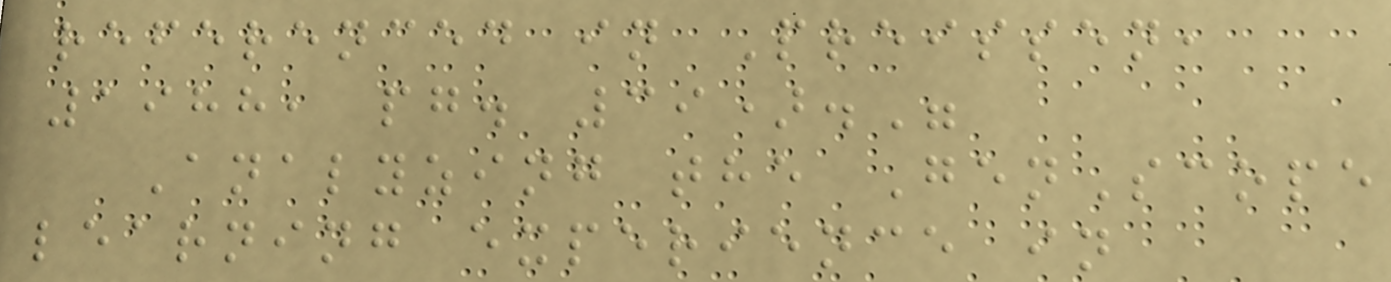referenced in Preissen,
1988, pg. 39)."
Analyzing the GenScope
learning experience in
